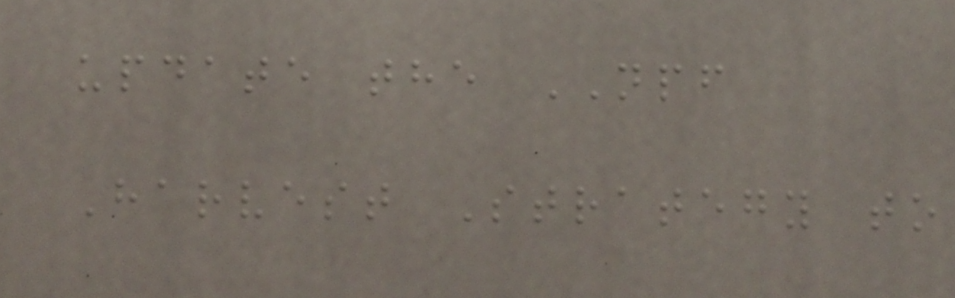update the NPF
Harvest Strategy to
